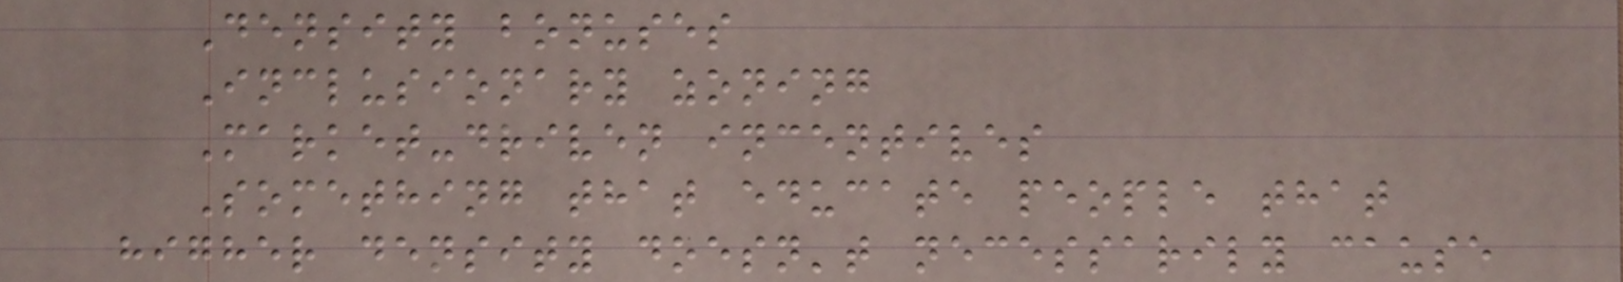Density bonuses
Inclusionary zoning
Market-driven incentives
Something that educate people that
higher density doesn't necessarily cause
